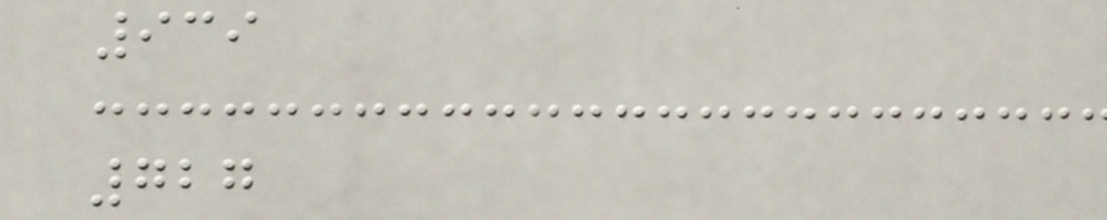939
727
